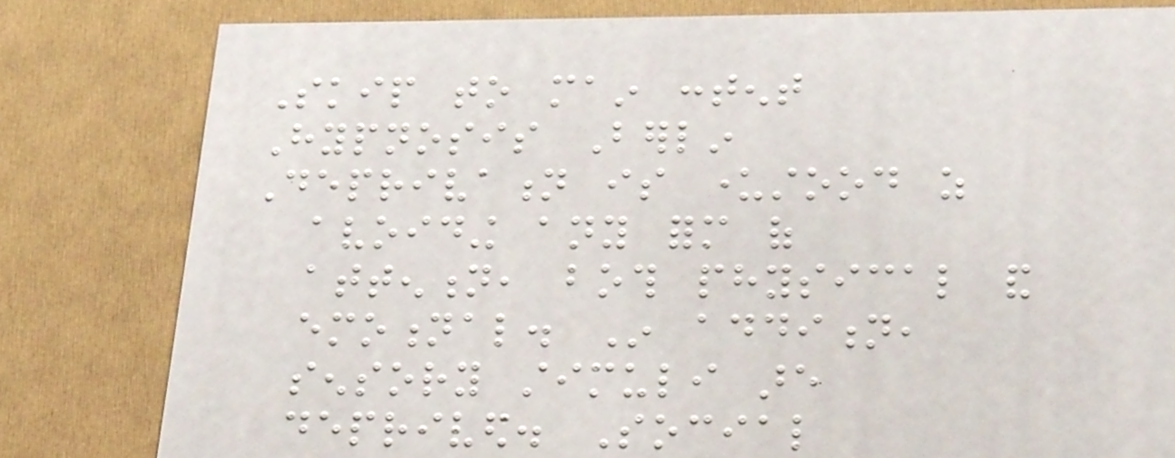Skip to main content
Hypnosis Berlin
Deprivation is understood as
avoiding any form of
attention, both physical and
emotional. In addition,
sensory stimuli are
deprived. Social
